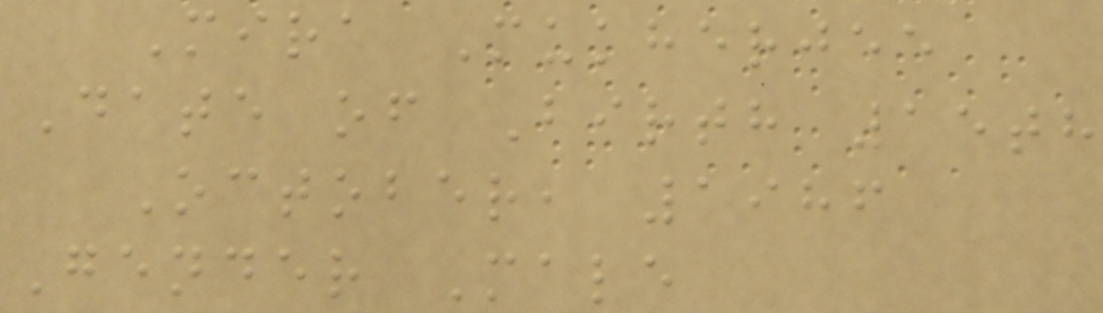Mira Mukherjee
Date of Birth 15th
October, 1986
Gender Male
